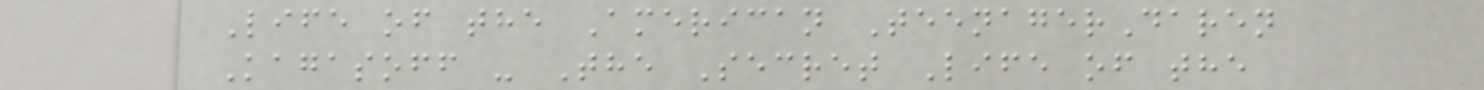Life of the American TeenagerDaren
Kagasoff - The Secret Life of the
